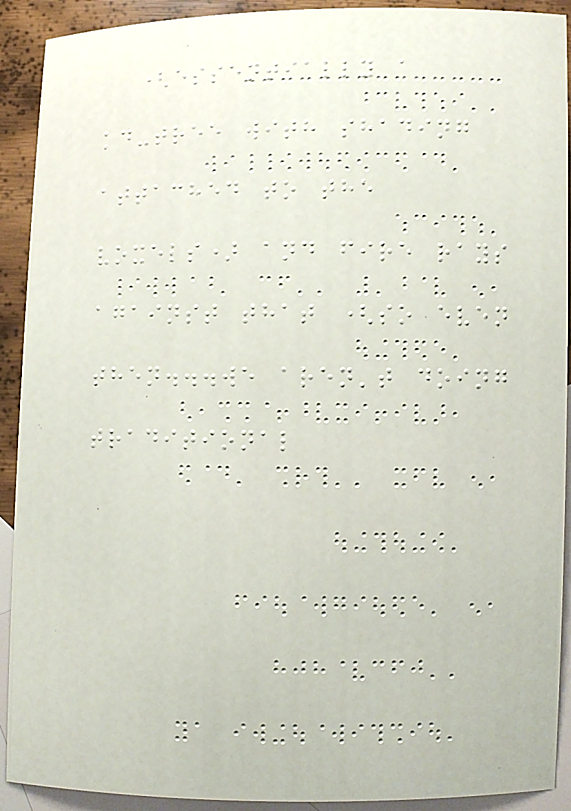(essentially a
kd-tree with shading
attached to the
voxels) and fire rays
against that (so even
then...we aren't doing
traditional
